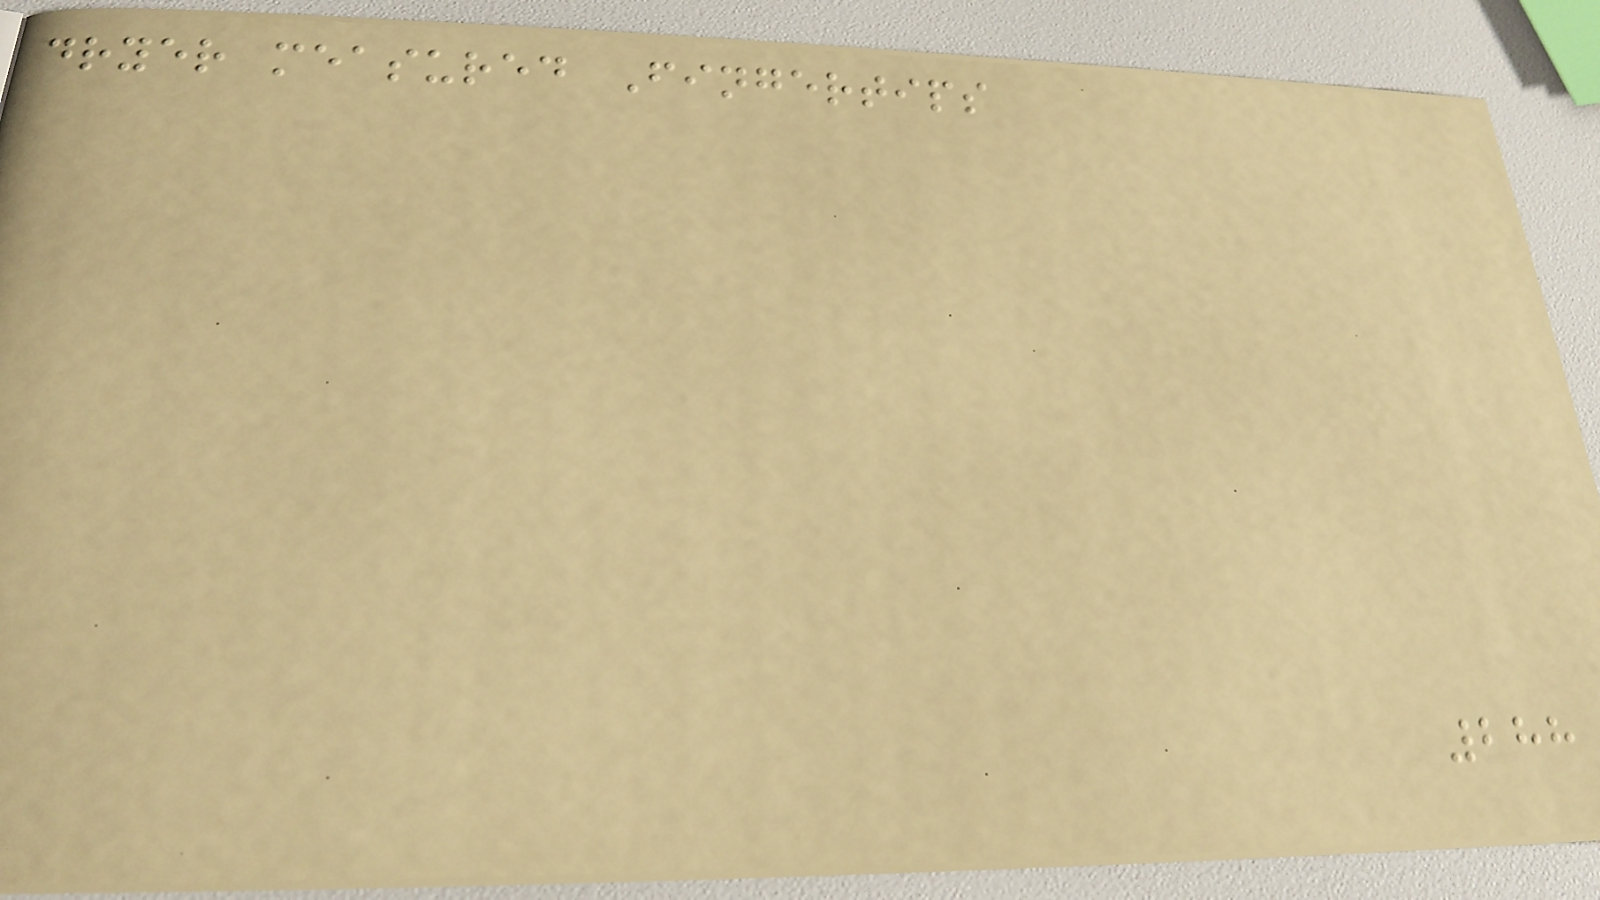dryer measured Fingertips
288
